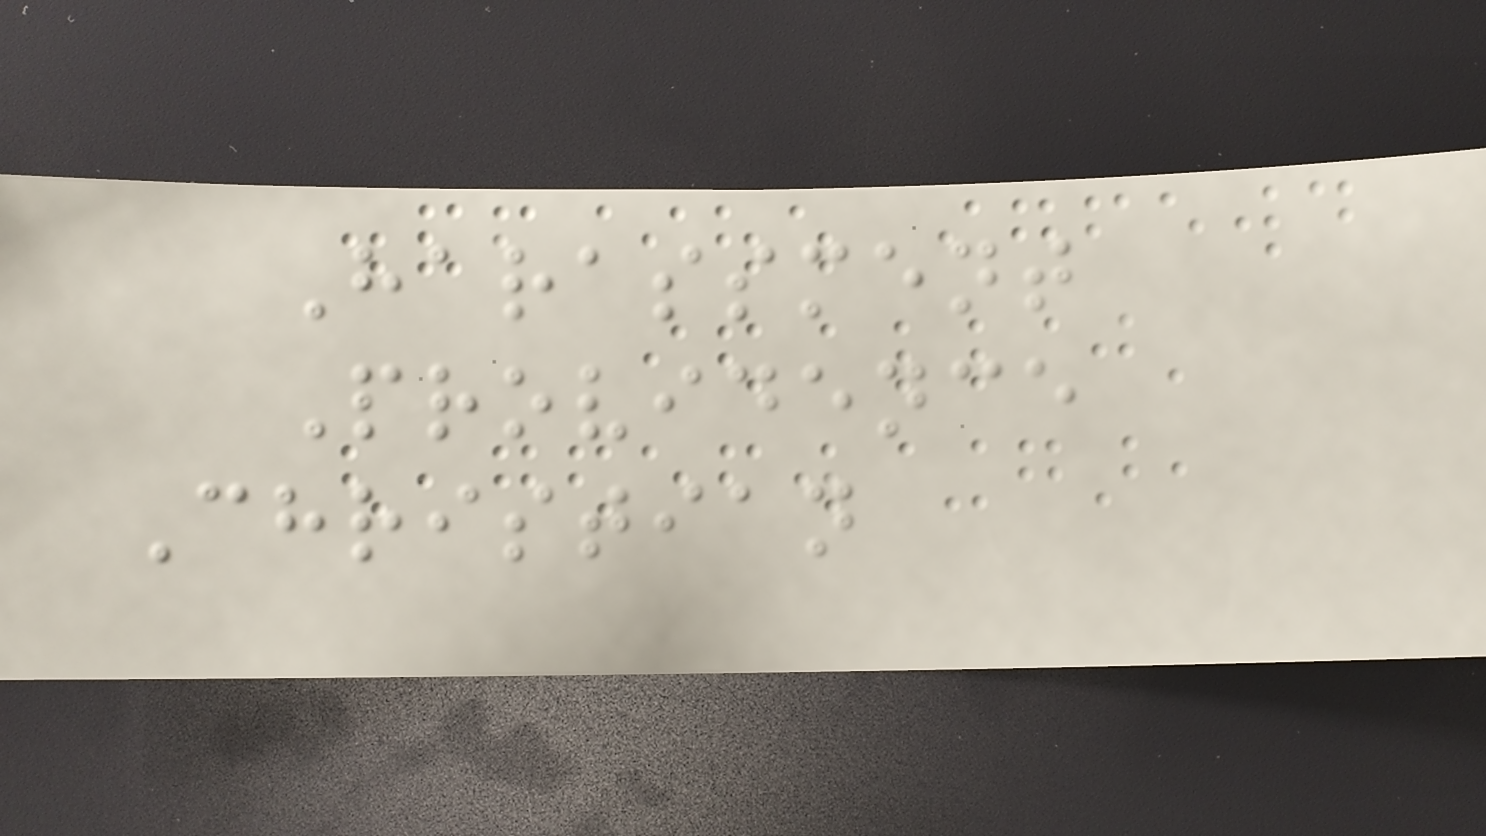Harassment
Providence
Christian
